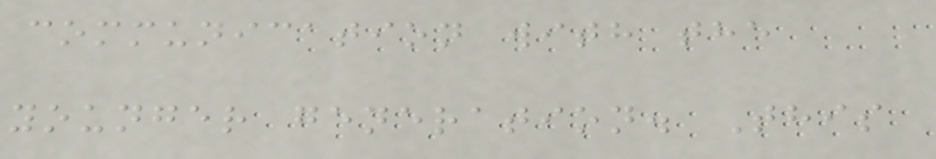communication with the
younger generation. This
